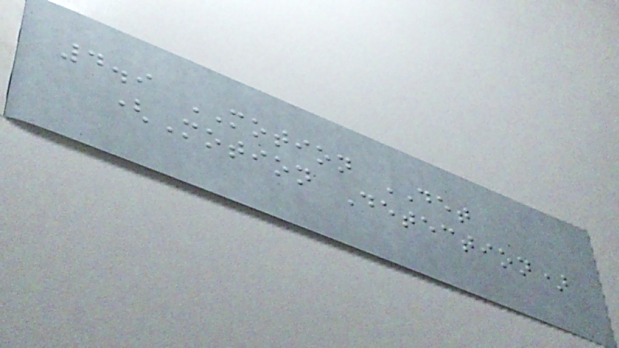4.9 MOTION DET
(Motion Detection)
